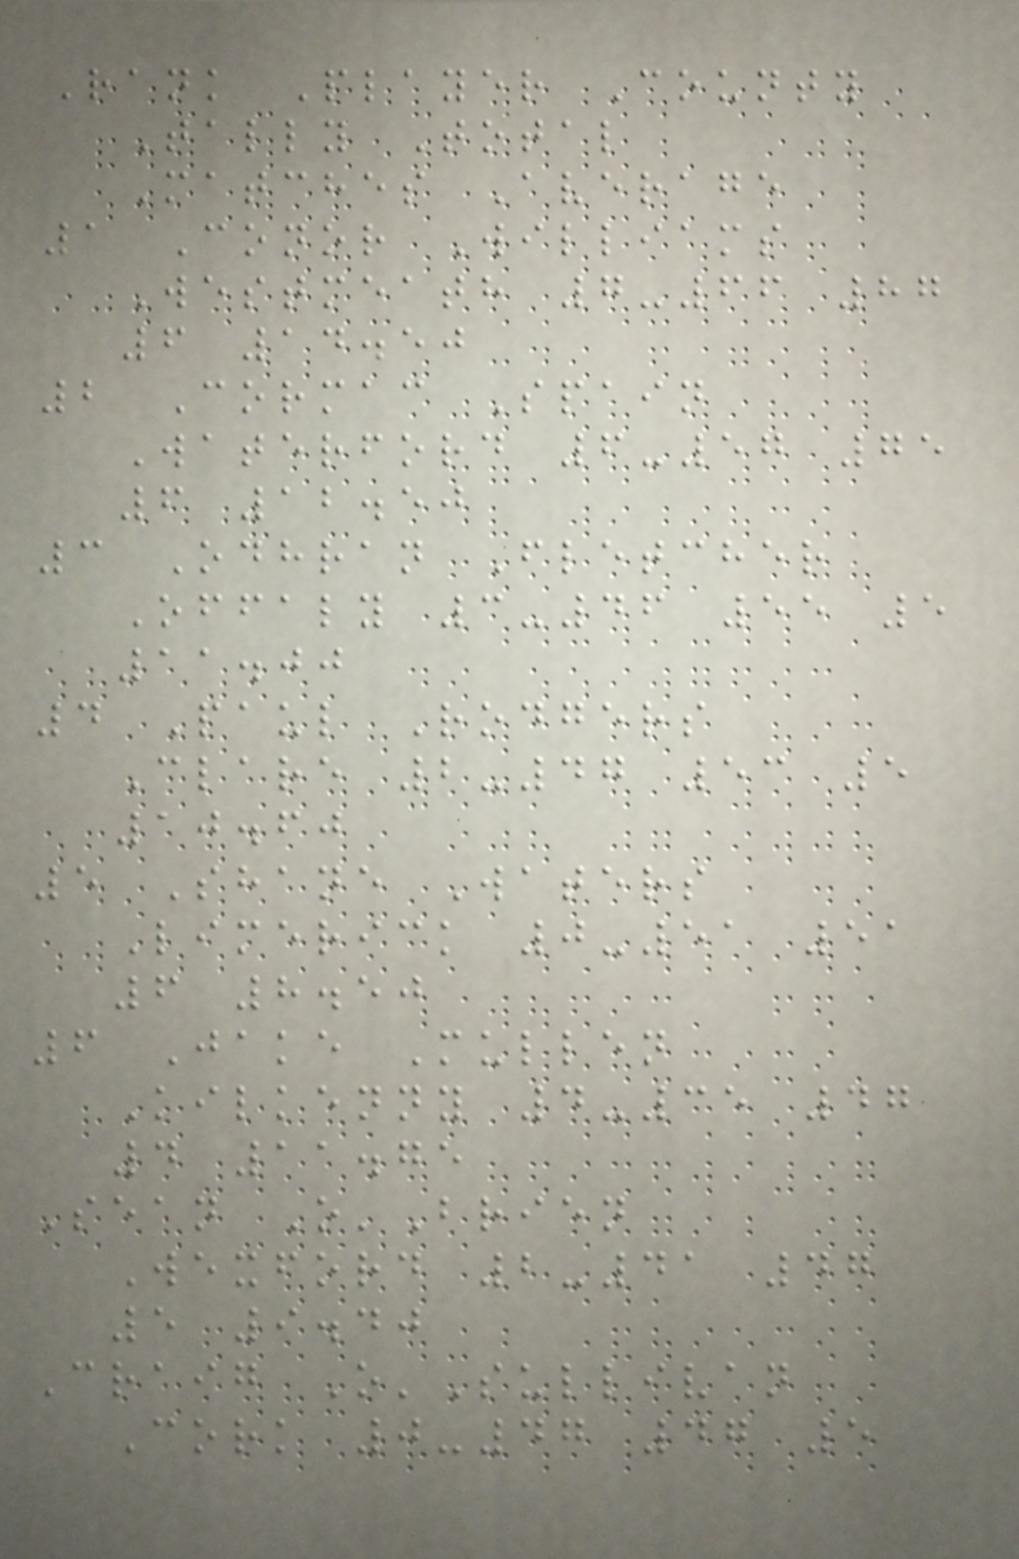Rank Player County
Tally Total
Matches Average
1 Conor Williams
Westmeath 7-66 87
6 14.50
2 Cormac Spain
Waterford 6-57 75
6 12.50
3 Odhran Fletcher
Offaly 3-46 55 5
11.00
4 Paul Rodgers
Clare 2-47 53 5
10.60
5 Shane Waters
Limerick 0-51 51
6 8.50
6 Jake Mullen
Kilkenny 4-35 47
4 11.75
Sean O'Brien
Wexford 2-41 47
5 9.40
Craig O'Sullivan
Cork 0-47 47 5
